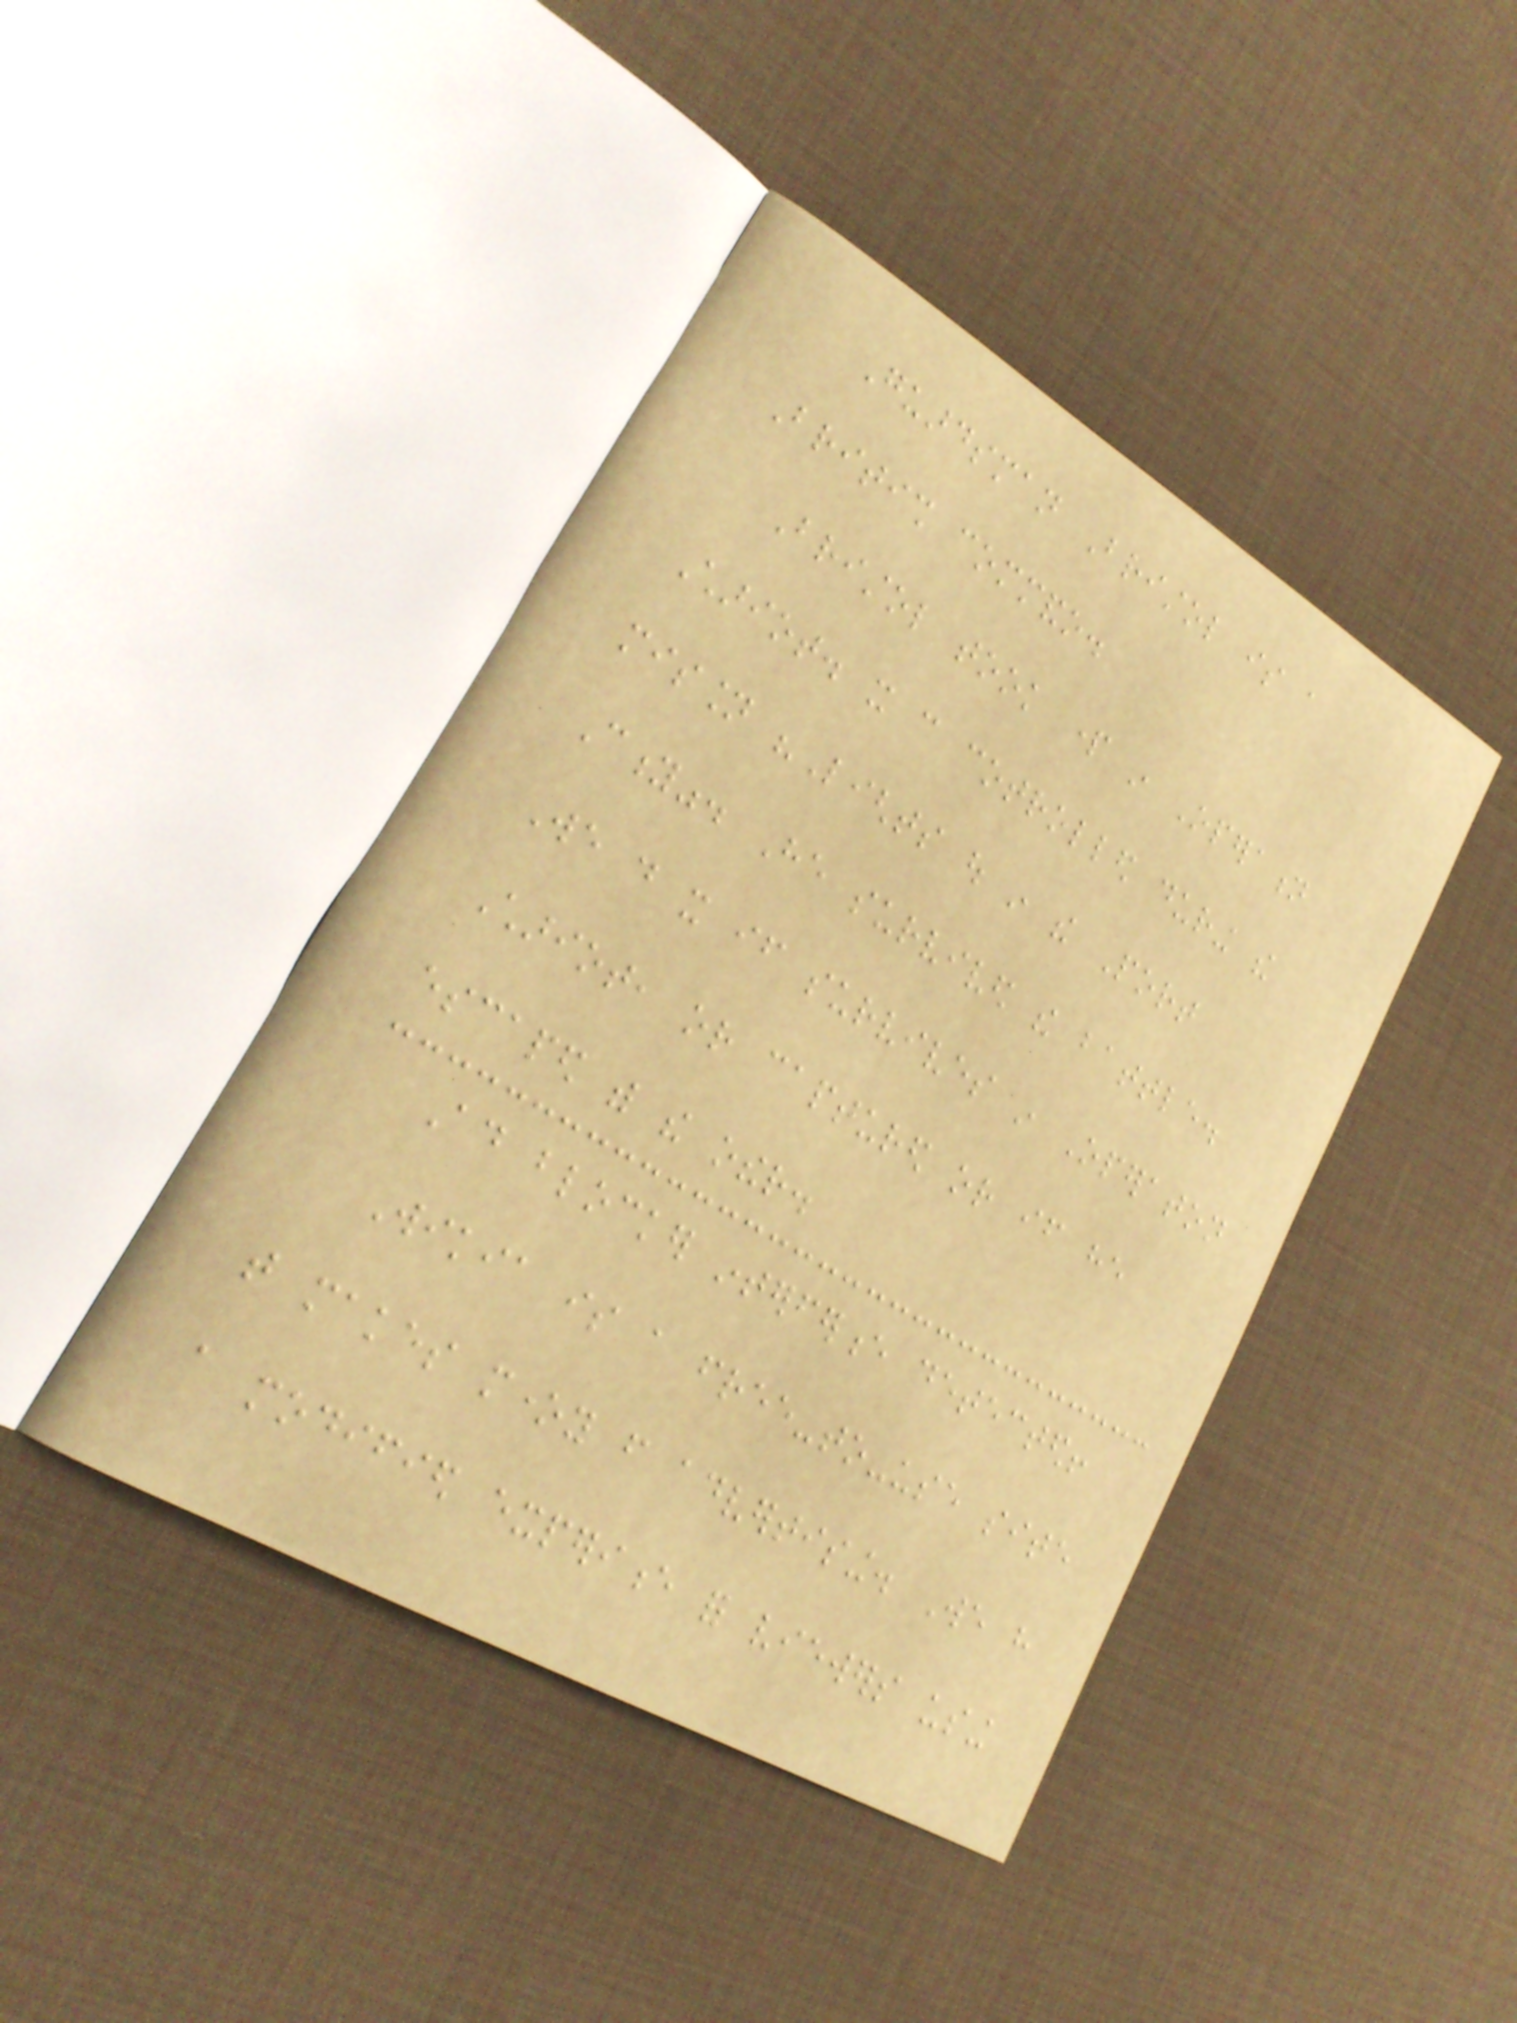Guardsman Bristol is a
British commando.
Bristol took part in Operation
Chariot. it can cotrolled during the
mission "Lights out in the Port
City". He survived the battle.
We do it if survives in Operaton
Chariot, or captured or if he
escaped with the other.
Ad blocker interference detected!
Wikia is a free-to-use site
that makes money from advertising. We have
a modified experience for viewers using
